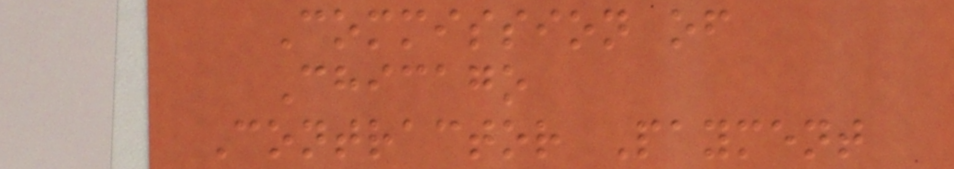Commission of
Chicago
Contractor Payment
